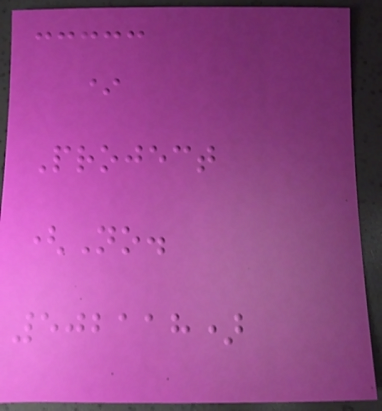*
Project
(No.
502118)
